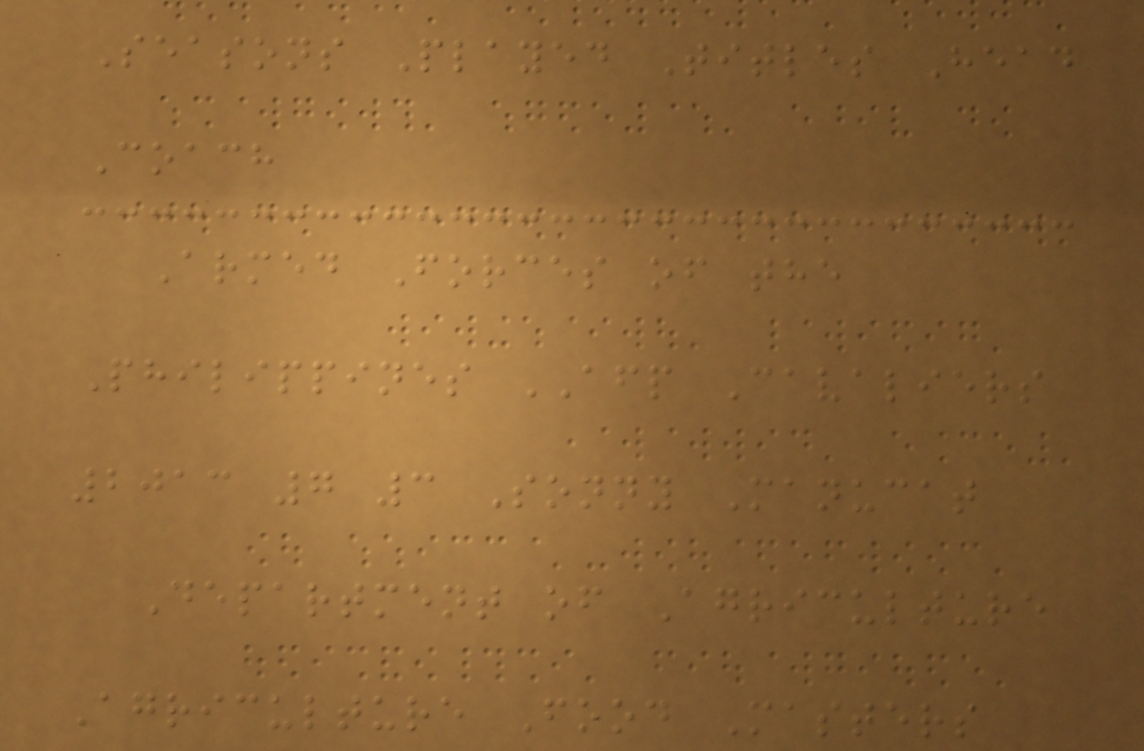Seasons Played Titles Head
Coach
Armed Forces of the
Philippines AFP Cavaliers
2013 7 3 Sonny Manucat
Department of Agriculture
Agriculture Food Masters
